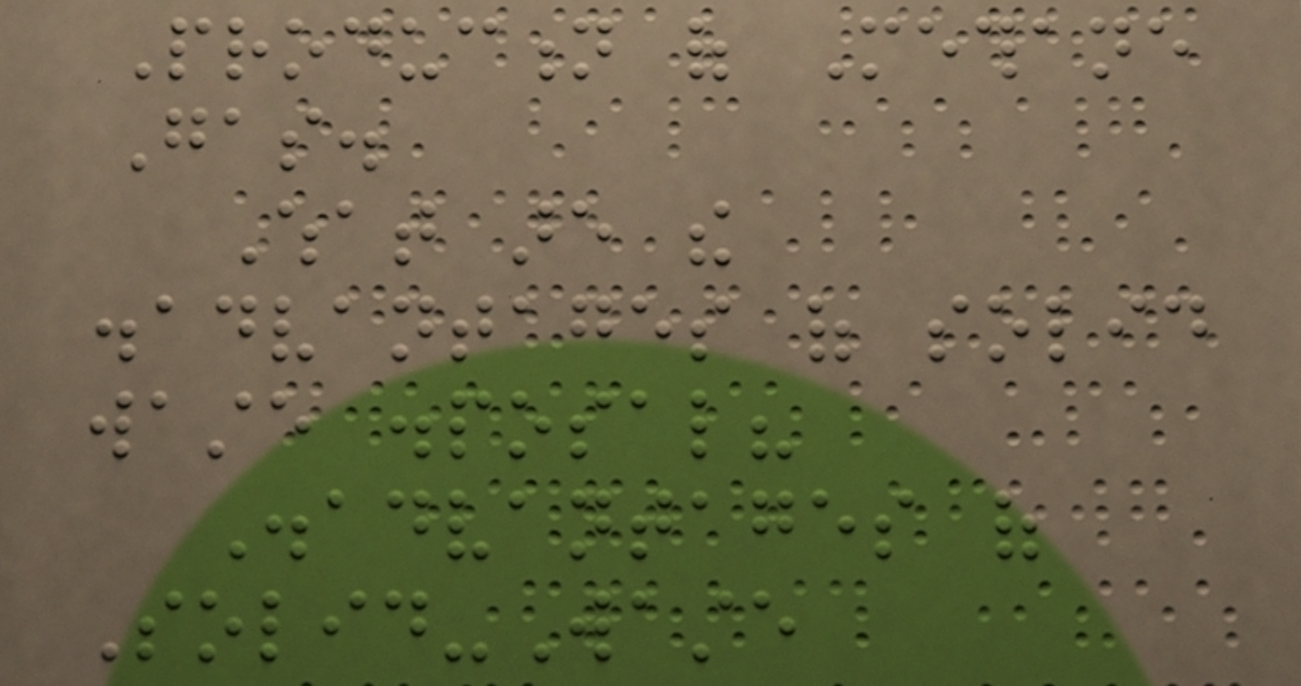Production of Methane
Gas.
What are the
disadvantages of solid
waste disposal?
Disadvantages of
Solid-Waste
